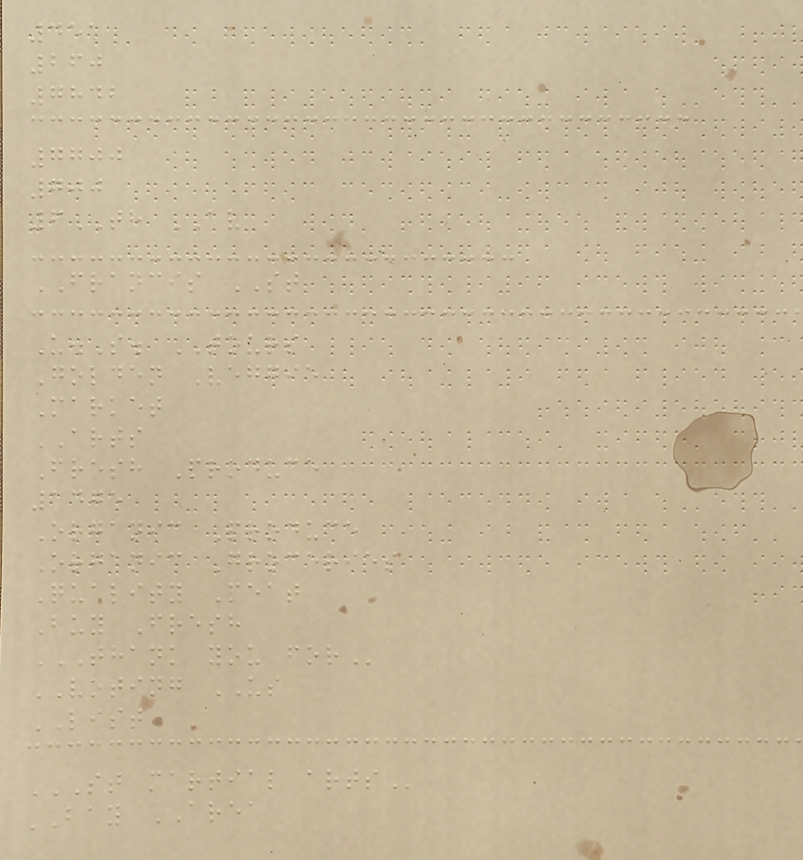451
260
7842
7700
700
6TH AV
FRANCIS ST
U.S. TOURS
Golden Veggie
Market
ARTS
Fresh Produce
1475
Organic Produce
Organic Groceries
Quality Meat
Buy Fresh
THANK YOU FOR
VOTING US
LIST
ST MARTIAL ARTS
BAY AREA
